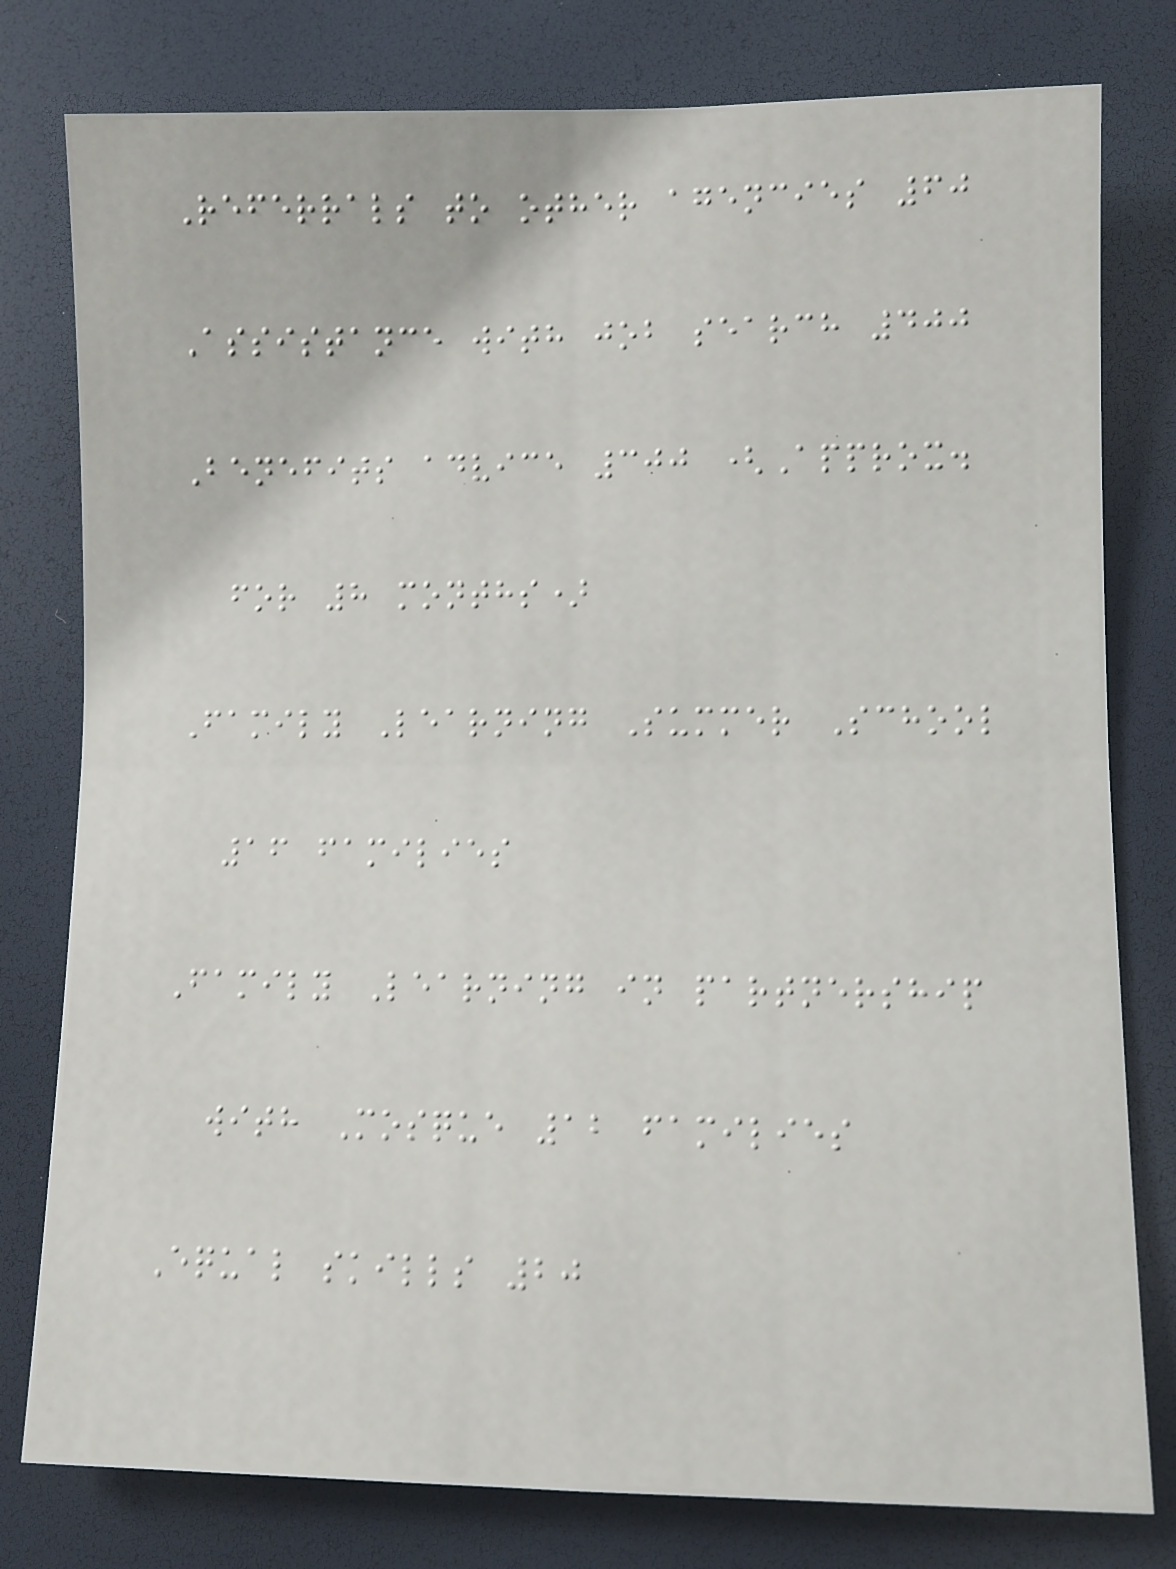Referrals to other agencies 60
Assistance with job search 400
Benefits advice 300 (Approx.
for 8 months)
Family Learning Summer School
16 families
Family Learning in partnership
with Mosque 12 families
Equal skills 20
